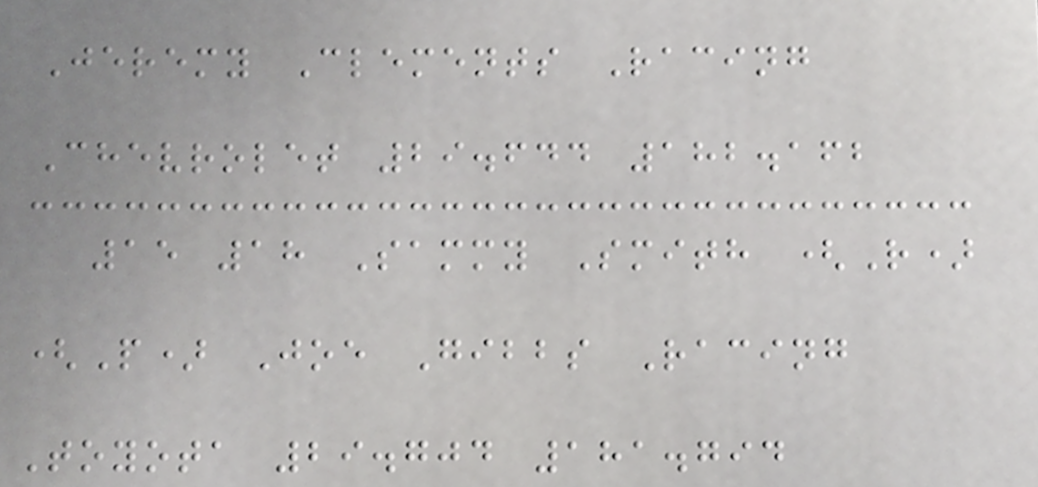Jeremy Clements Racing
Chevrolet 29.644 182.162
15 18 Sammy Smith (R)
(P) Joe Gibbs Racing
Toyota 29.704 181.794
